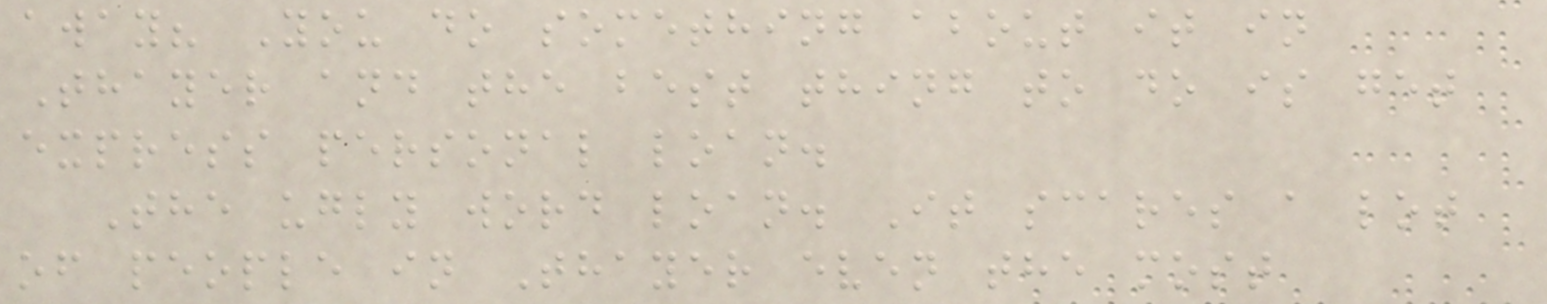away? You do something about it in
Thayer and the best thing to do is get
express personal loan.
The ugly word loan. It scares a lot
of people in Thayer even the most
